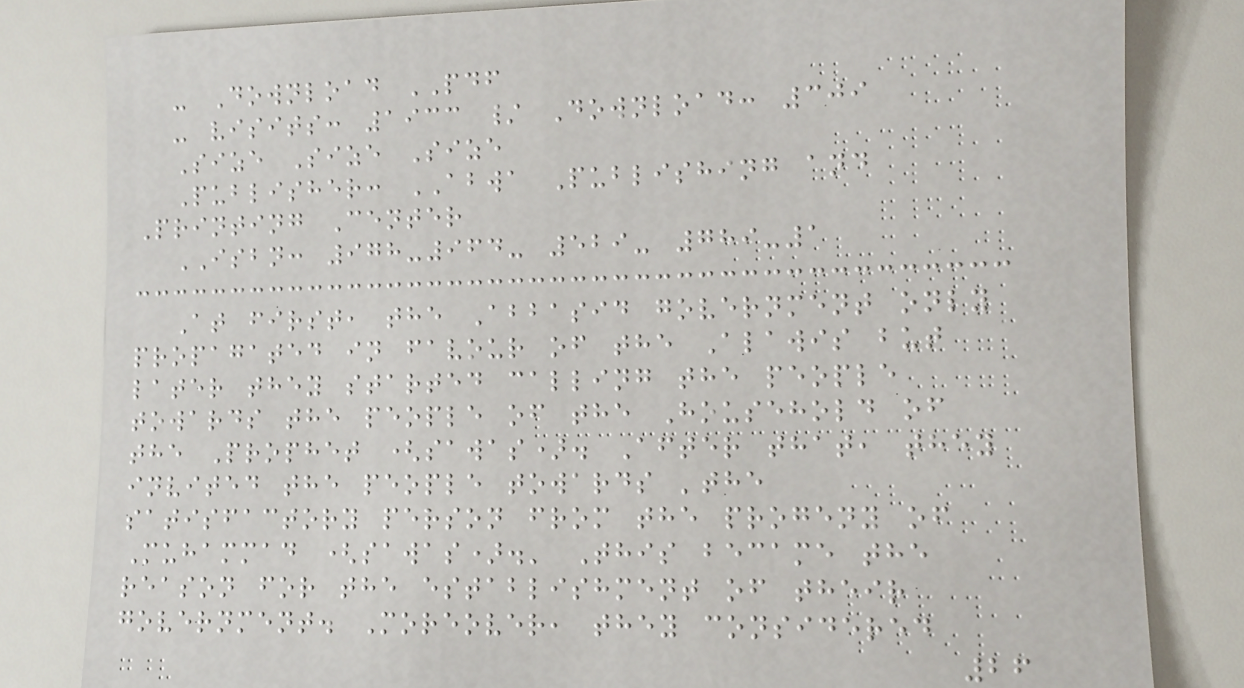- Download PDF
- visits: 1933 / Download: 309
Size Size Size
Publisher: ABWA Publishing and
Printing Center
ISBN: 978-964- 529- 789-1
At first, the Abbasid government only
propagated in favour of the Alawis but
later they started calling the people
towards the people of the Household of
the Prophet (sawas). After that, they
invited the people towards 'the
satisfactory person from the progeny of
Muhammad (sawas).' This became the
reason for the establishment of their
government. Moreover, they considered
26
